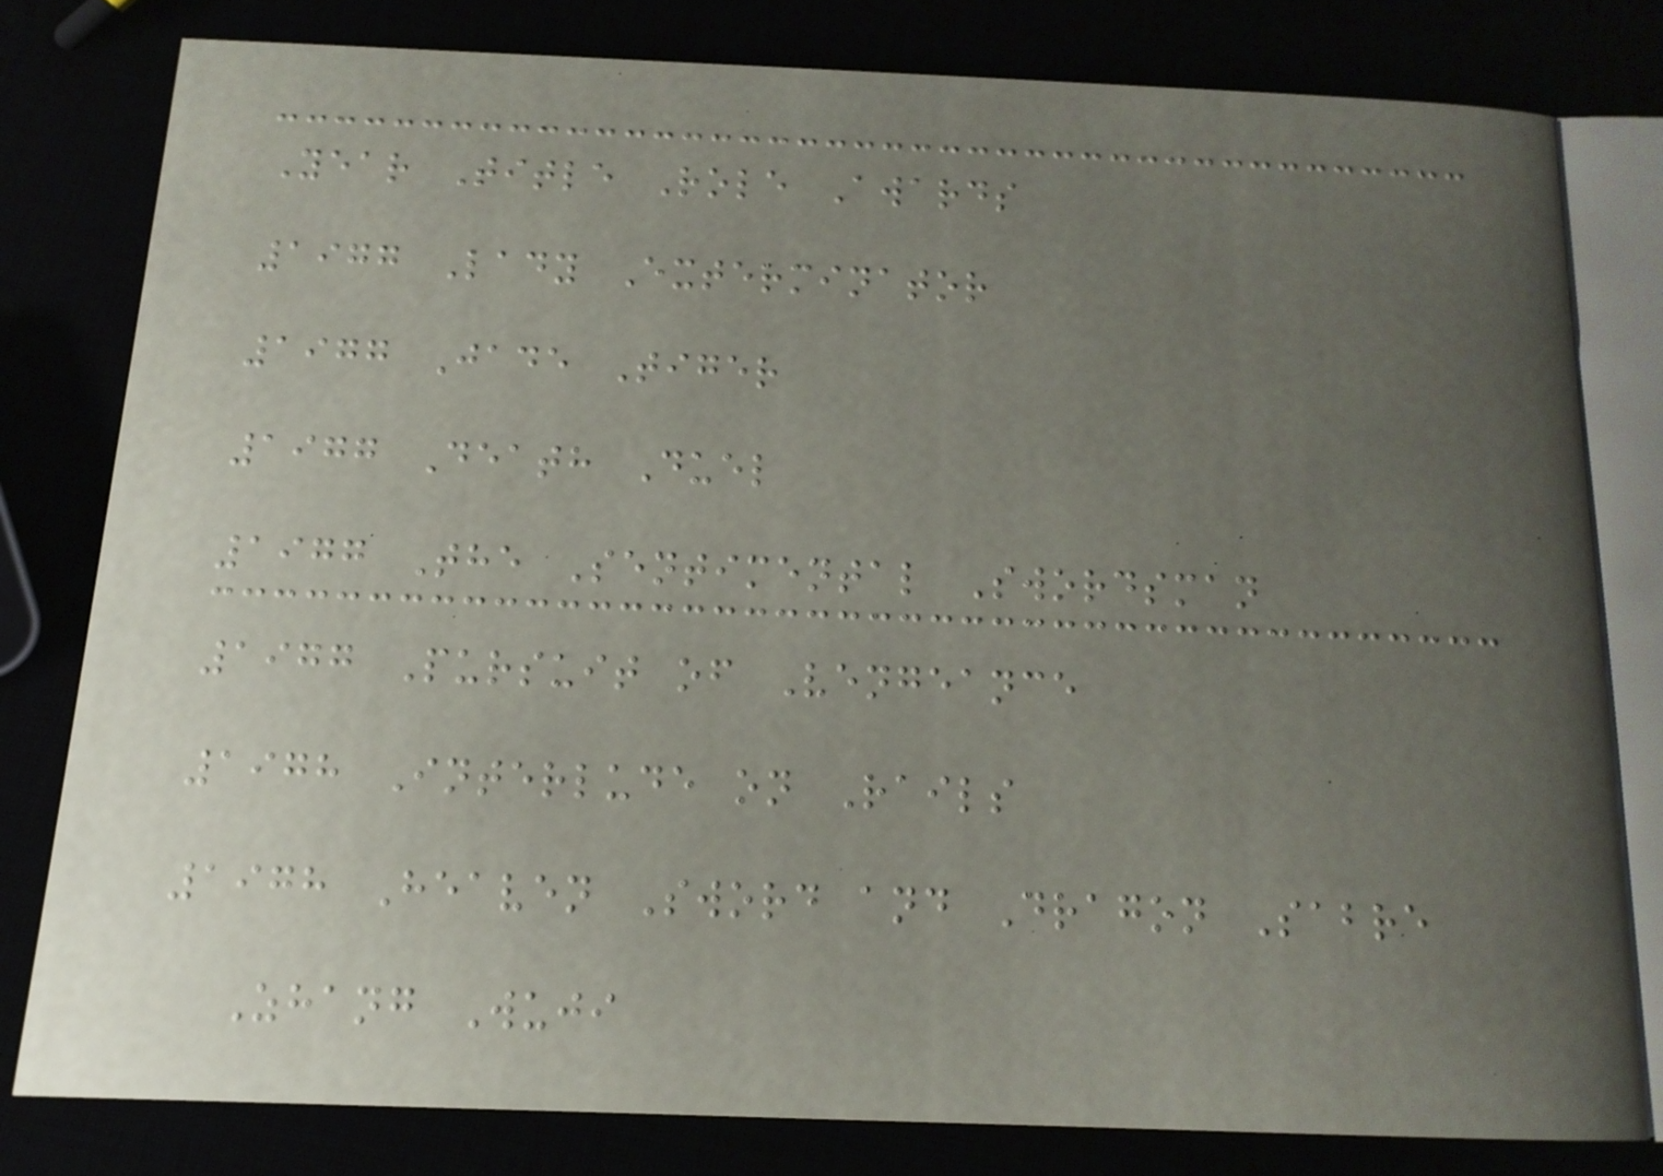Year Title Role Awards
1977 Lady Exterminator
1977 Jade Tiger
1977 Death Duel
1977 The Sentimental Swordsman
1977 Pursuit of Vengeance
1978 Interlude on Rails
1978 Heaven Sword and Dragon Sabre
Zhang Wuji
